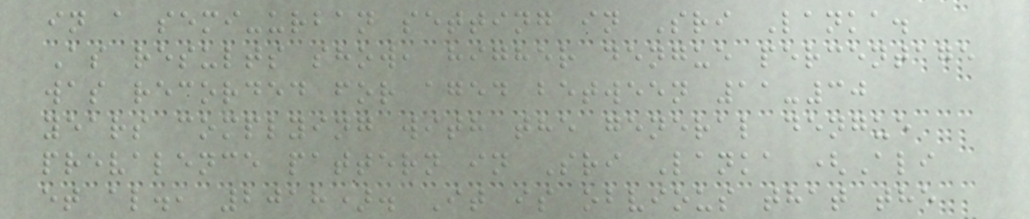in a semi-urban setting in Sri Lanka.
As results show, higher dengue percentage
was recorded for aged between 11-30
years complying with the general dengue
prevalence pattern in Sri Lanka (Ali
et al., 2018). It is obvious that the
